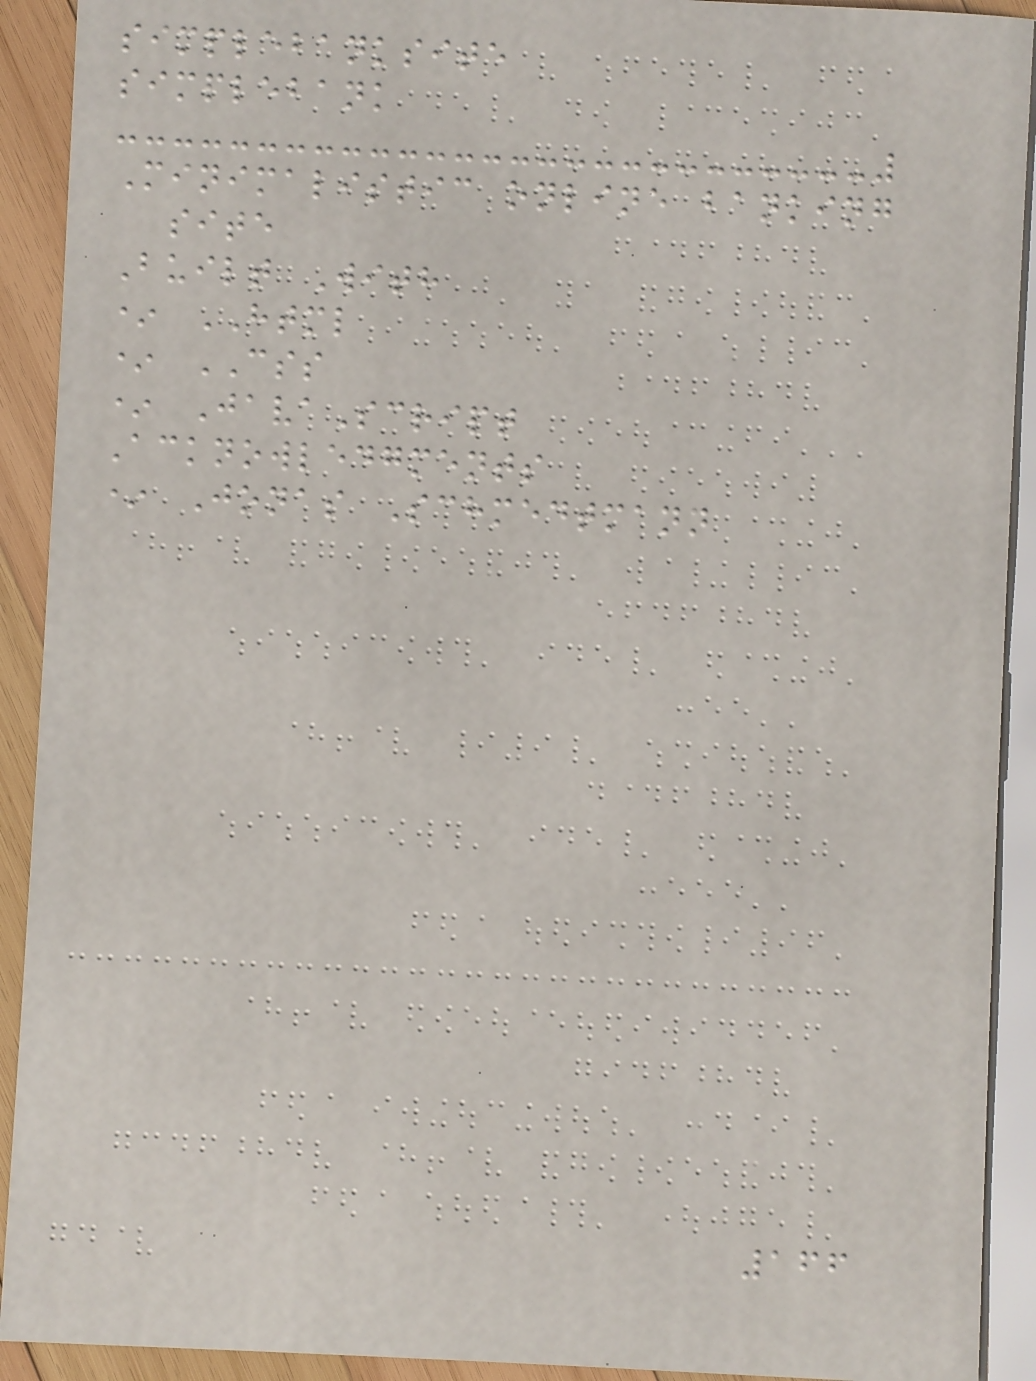simplebanksite
simplebank
Minimalistic online banking
site
Built With
* HTML
* CSS
* JavaScript
Acknowledgments
* Jonas Schmedtmann
166
